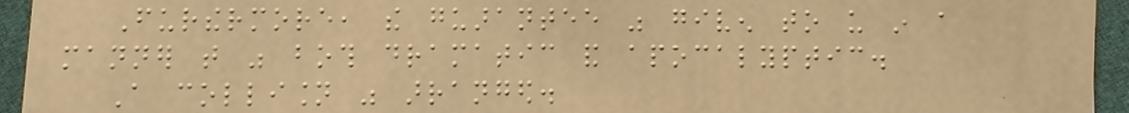Furthermore, the guarantee was given to us in a
manner that was both dramatic and apocalyptic.
A collision was arranged.
